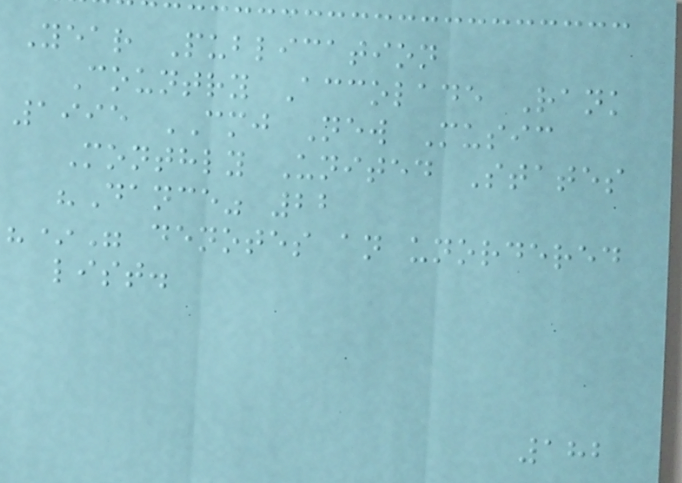Year Publication
Country Accolade Rank
1995 CMJ New Music
Monthly United States
"Dance" 22
"*" denotes an unordered
list.
182
